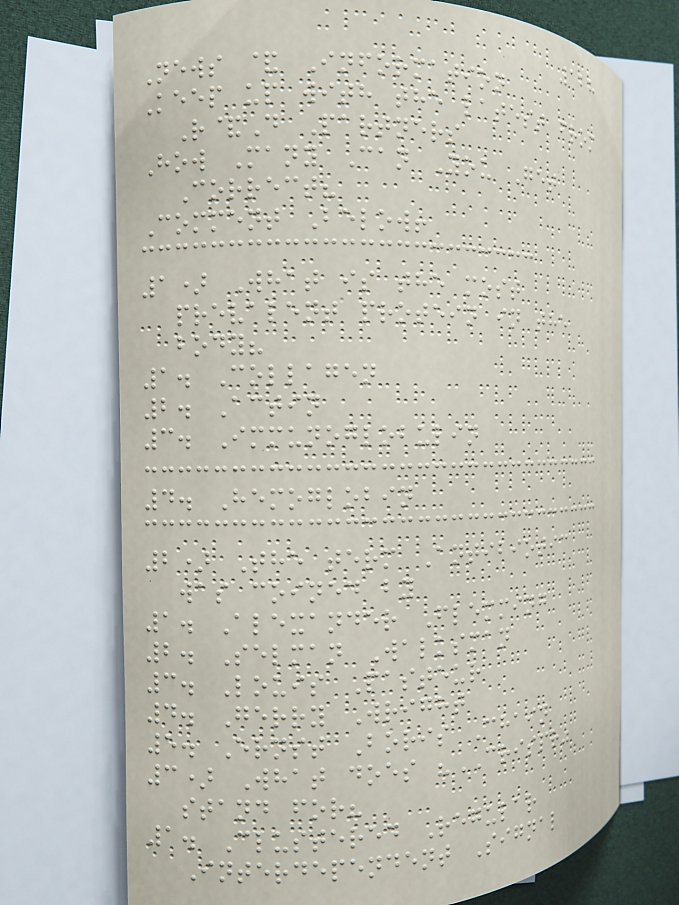128
News & Information
Keep up with the latest from
R&D Partners
How Many Can You Get
Correct?
Comment Below!
1) What is the most
prevalent protein in the
body?
1. Collagen
2. Actin
3. Immunoglobulin
4. Hemoglobin
2) The term Antibiotic
was coined by
1. Alexander Flemming
2. Selman Walksman
3. Louis Pasteur
4. Gerry Wright
5. Ernst Boris Chain
3) What does "CRISPR"
stand for?
1. Clustered Regular
Interdependent Signal
